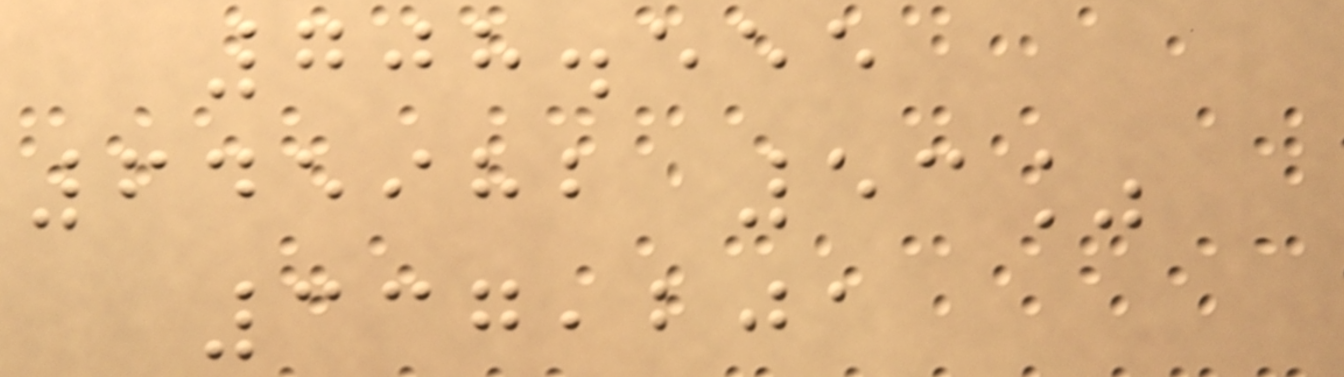708.555
645982 53%
337,201
